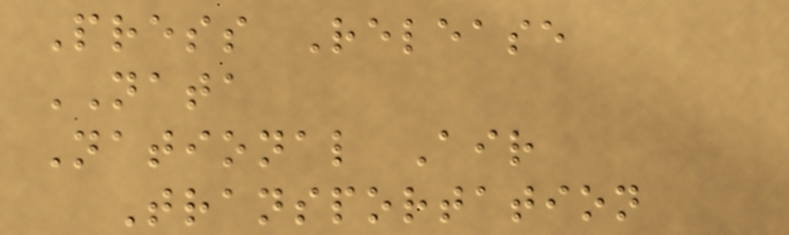Press Release
NATA
National Air
Transportation
